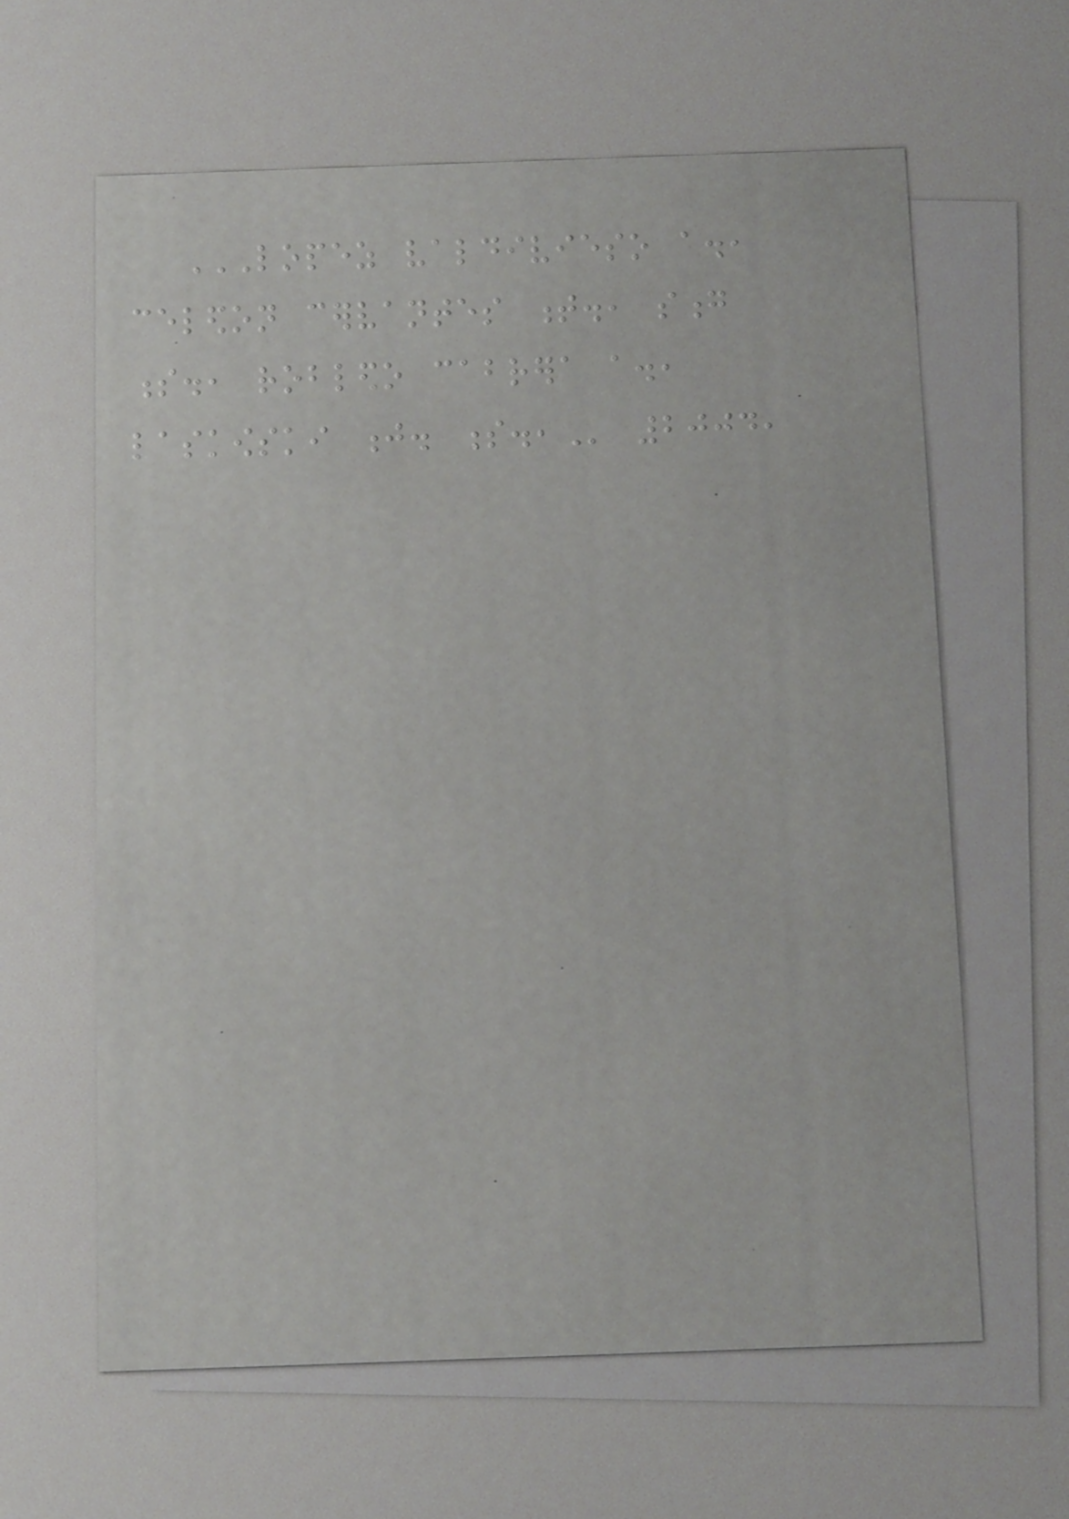LOPEZ VALDIVIESO A.,
CELEDON CERVANTES T., SONG
S., ROBLEDO CABRERA A.,
LASKOWSKI J. S., 2004,
